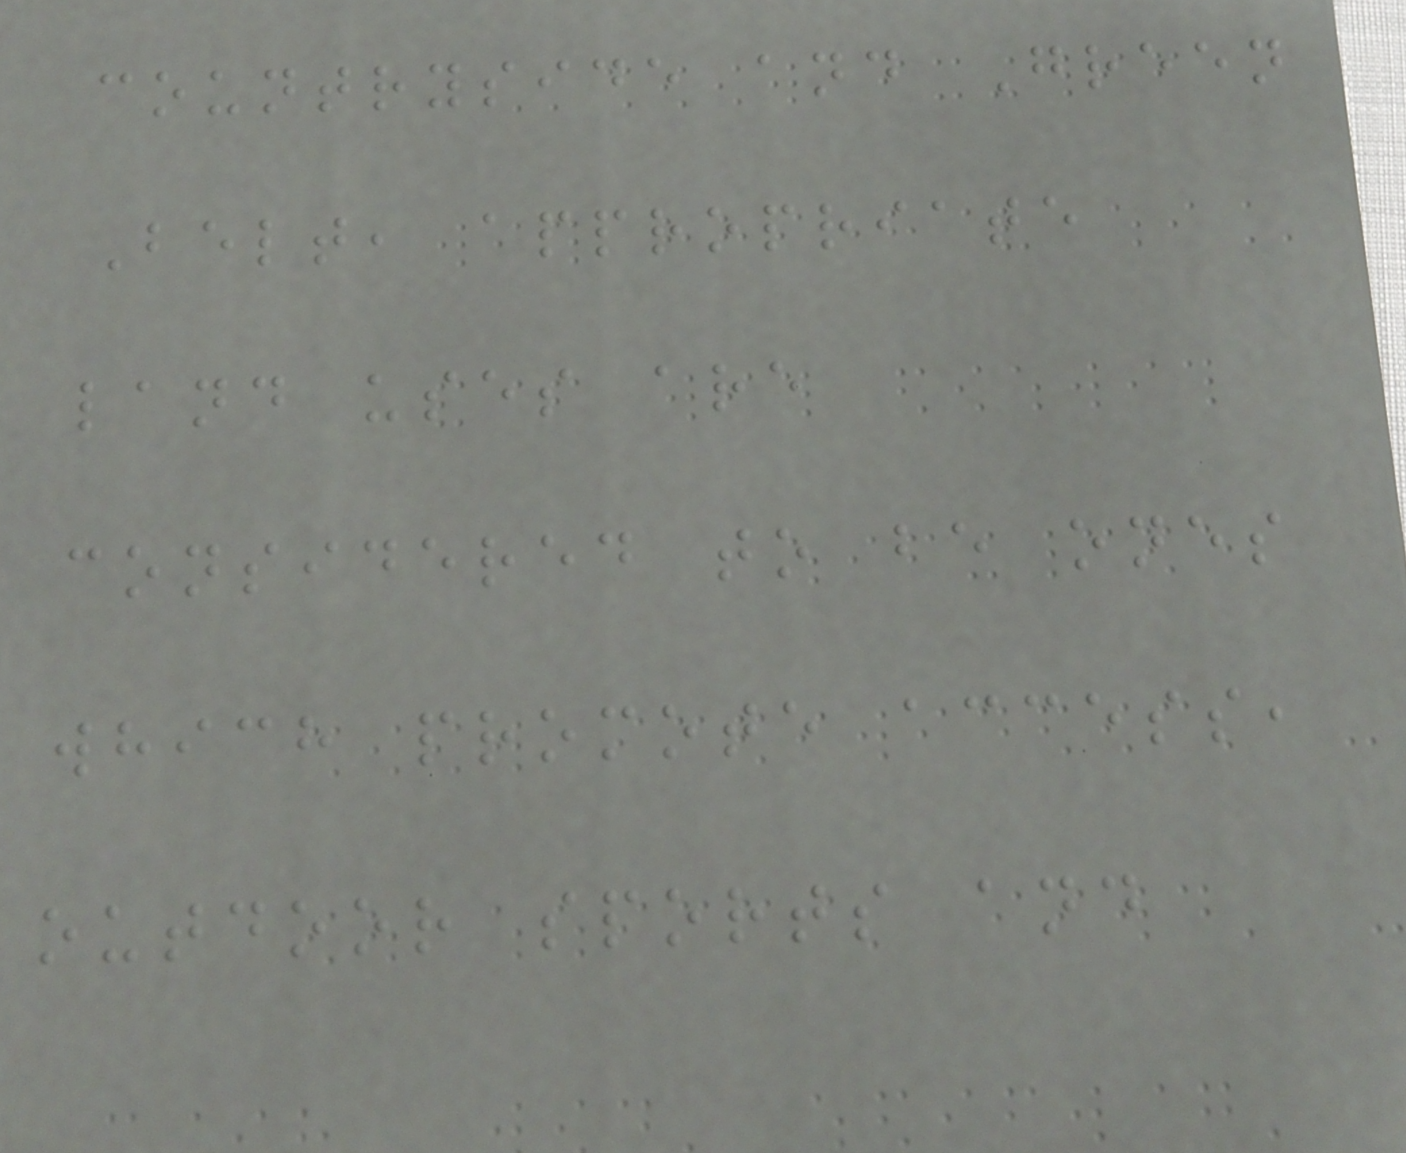countryside and Green
Belt, appropriate
land uses are
considered to be ones
which promote access,
outdoor sports and
